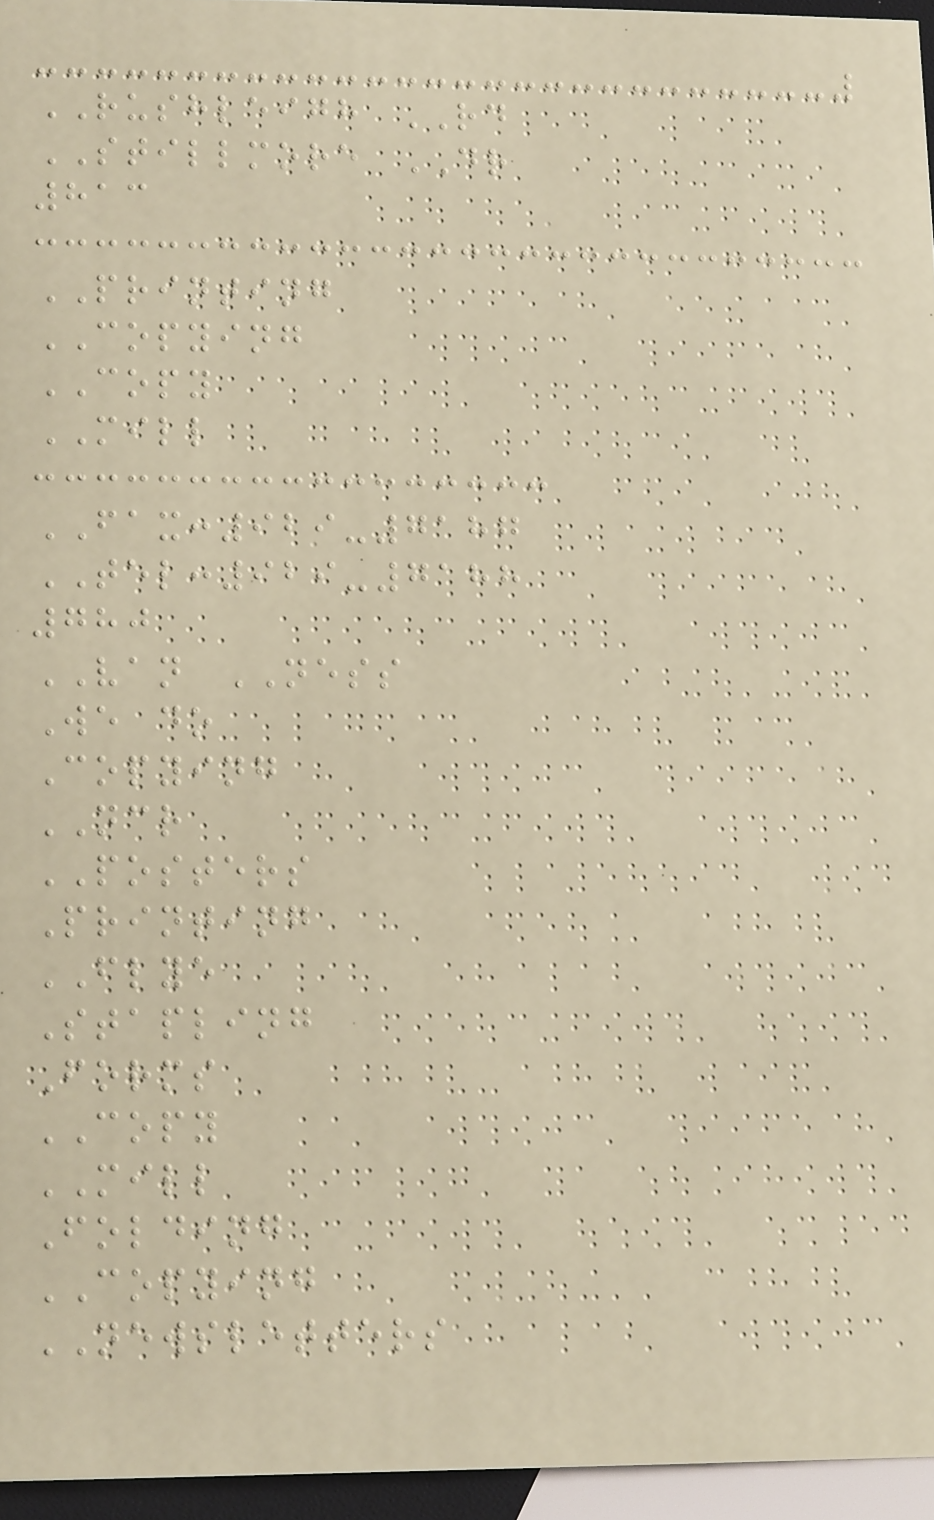RUSHLEIGH RD
STILLMORE DR
813
PRINTING
COPYING
COPY
MILL
FAX:929-7187
TEL:929-7188
780
VAN NESS
We do
Copying
NCR
POSTERS
Printing
FLYE
Stapling
Forms
COPY
MILL
Folding
COPYING
NEWSLETTERS
